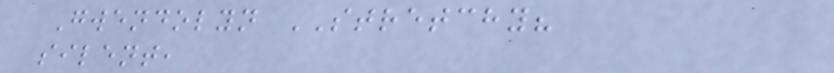Gwendolyn STRETCHY?
silent,
